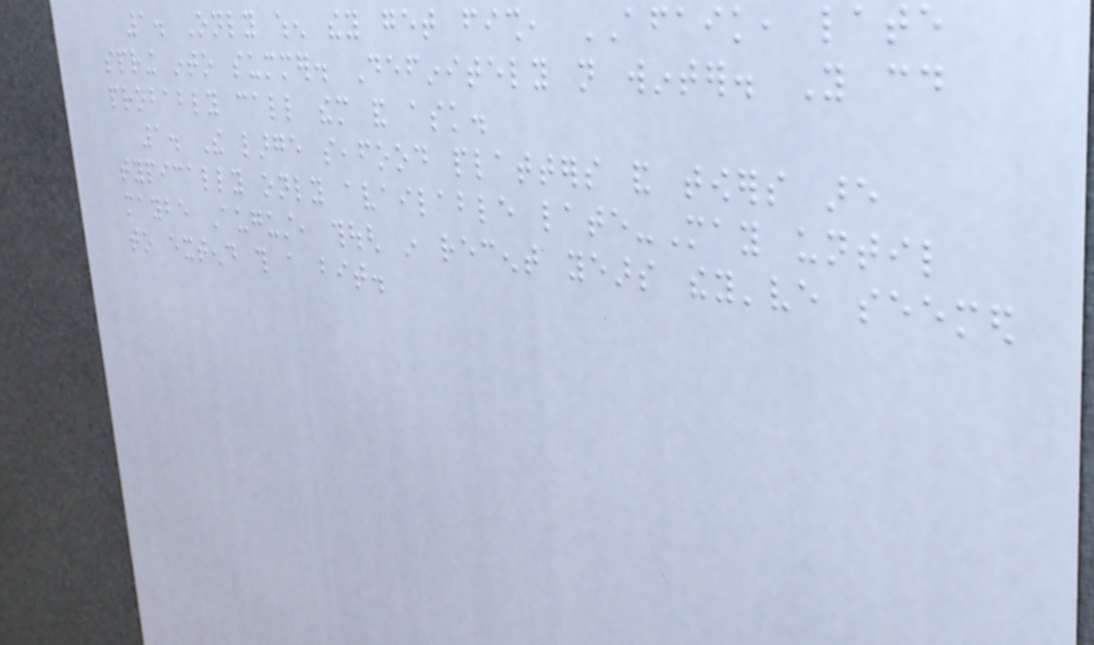1. Only when they get fish, AFAIK, late
spring into summer. Definitely not winter. You could
probably call them and ask.
1. The large seafood platters and towers are
typically only available late-May until
maybe August, though in recent years they've seemed
to extend this a bit.
